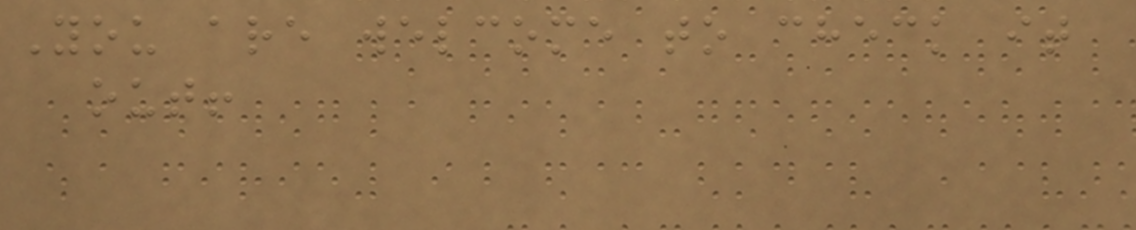You are welcome to check it
out!
